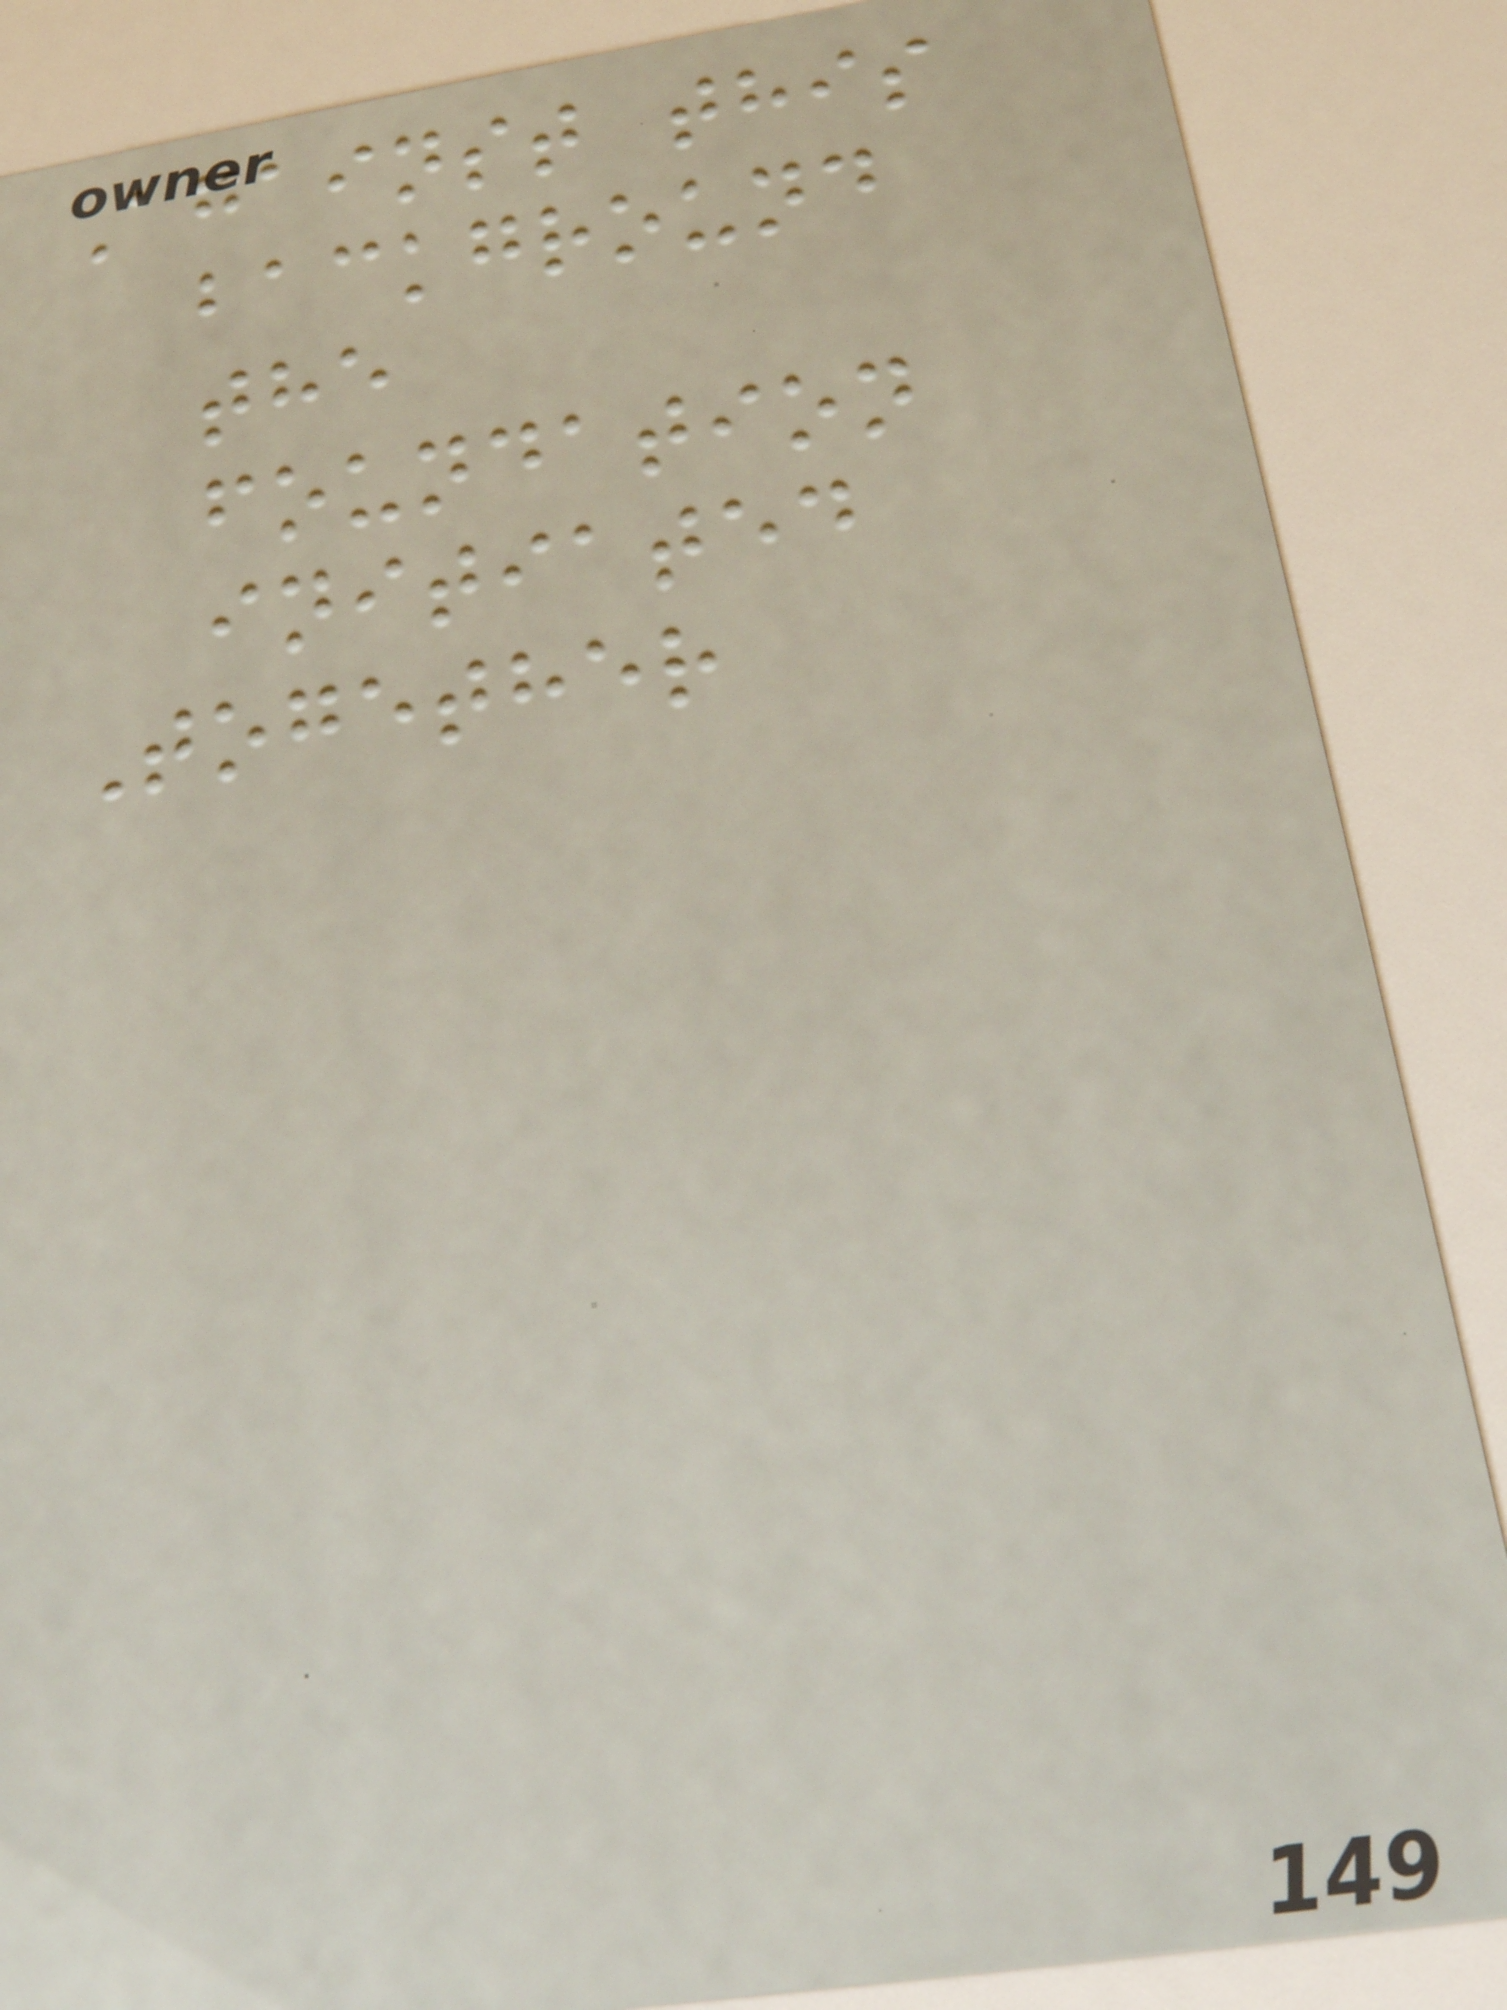Against this
background
the
foundation
initiated
Together
